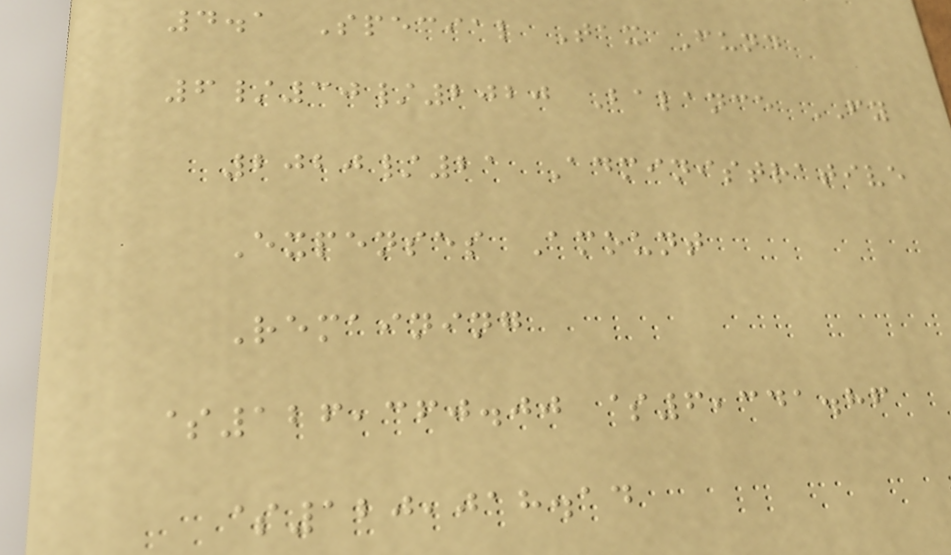4.1 Special Tax Fund
6/30/2020 Balance FY
2020/21 Administrative
Expenses Amount
Remaining
$126,360.00 $6,341.86
$120,018.14
